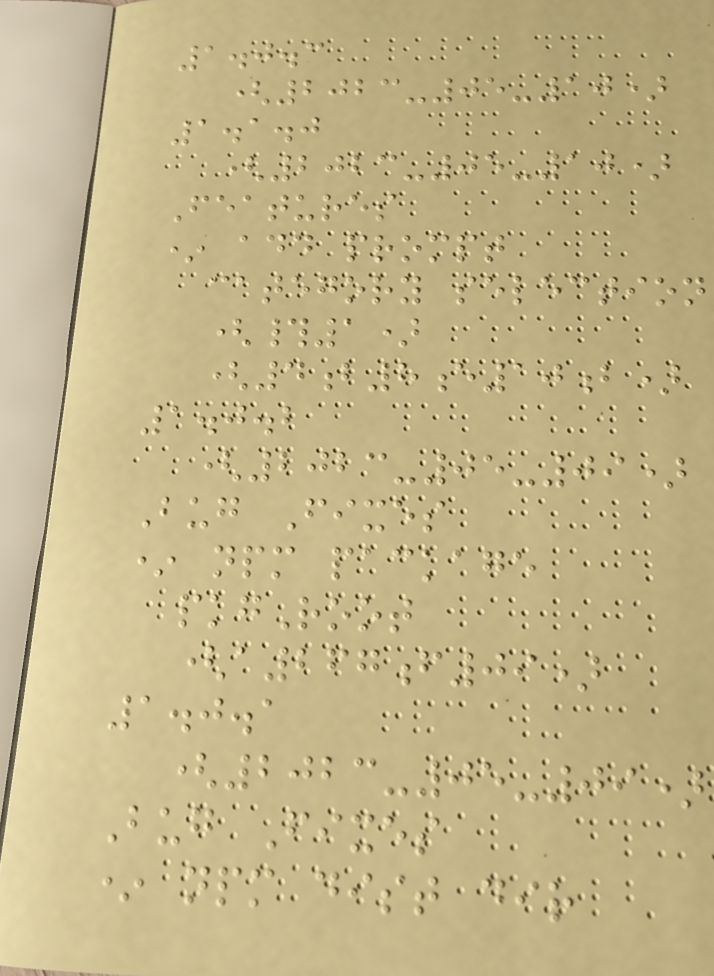1.0.3
(2023-05-10)
1.1.0
(2023-05-10)
Features
* add prompt
category selection
(#1)
(4b8e10b)
1.0.2
(2023-05-09)
Bug Fixes
* npm package
pkgRoot
(a267f09)
1.0.1
(2023-05-09)
Bug Fixes
* npm dist dir
